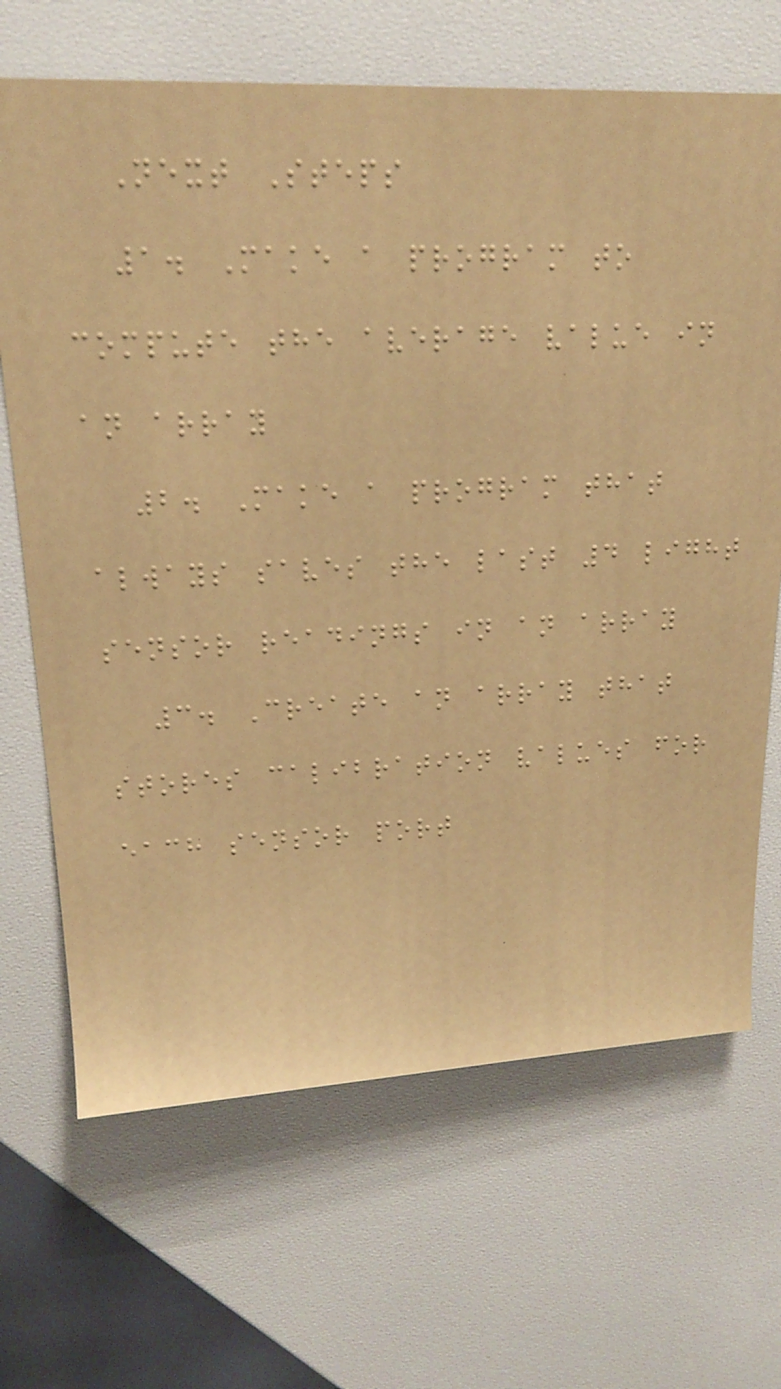Next Steps
1. Make a program to
compute the average value in
an array
2. Make a program that
always saves the last 4 light
sensor readings in an array
3. Create an array that
stores calibration values for
each sensor port
